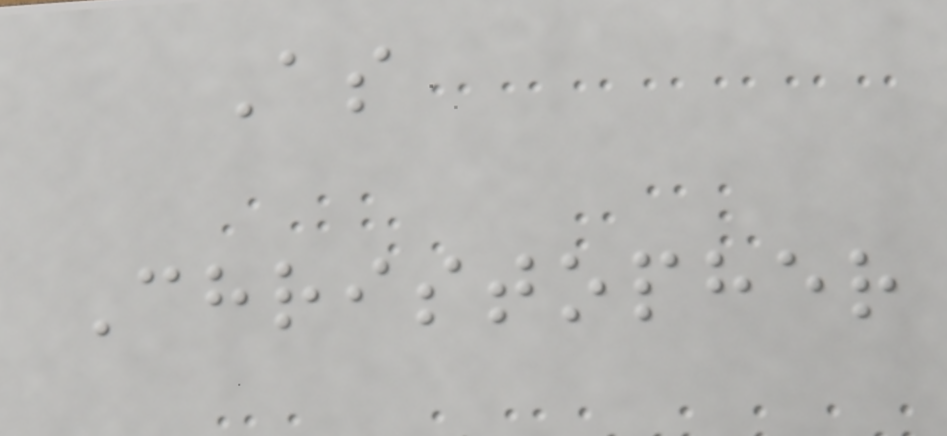As
Christopher
